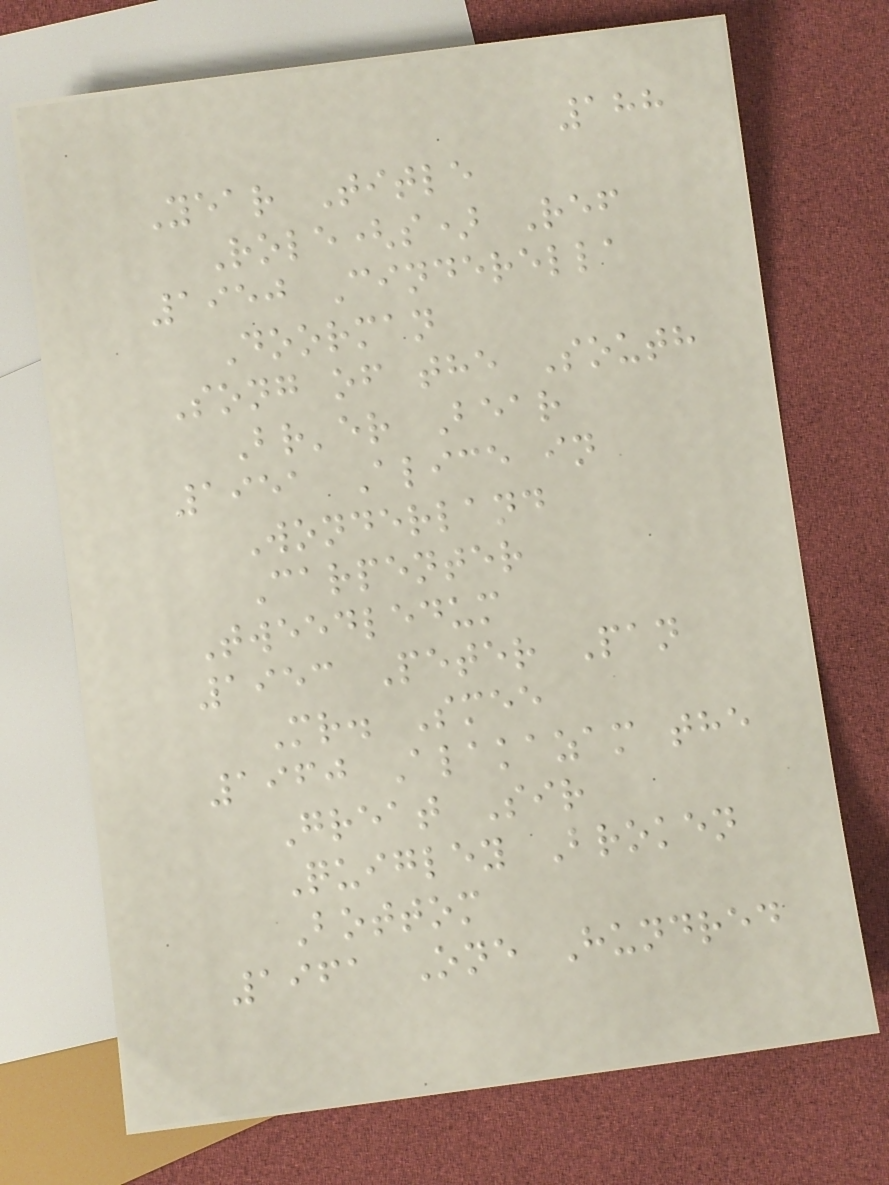188
Year Title
Role(s) Ref
1950 Cinderella
Doorman
Song of the South
Br'er Bear
1951 Alice in
Wonderland
Carpenter
Tweedledum
1953 Peter Pan
Mr. Smee
1960 Alakazam the
Great Sir
Quigley Broken
Bottom
1961 One Hundred
